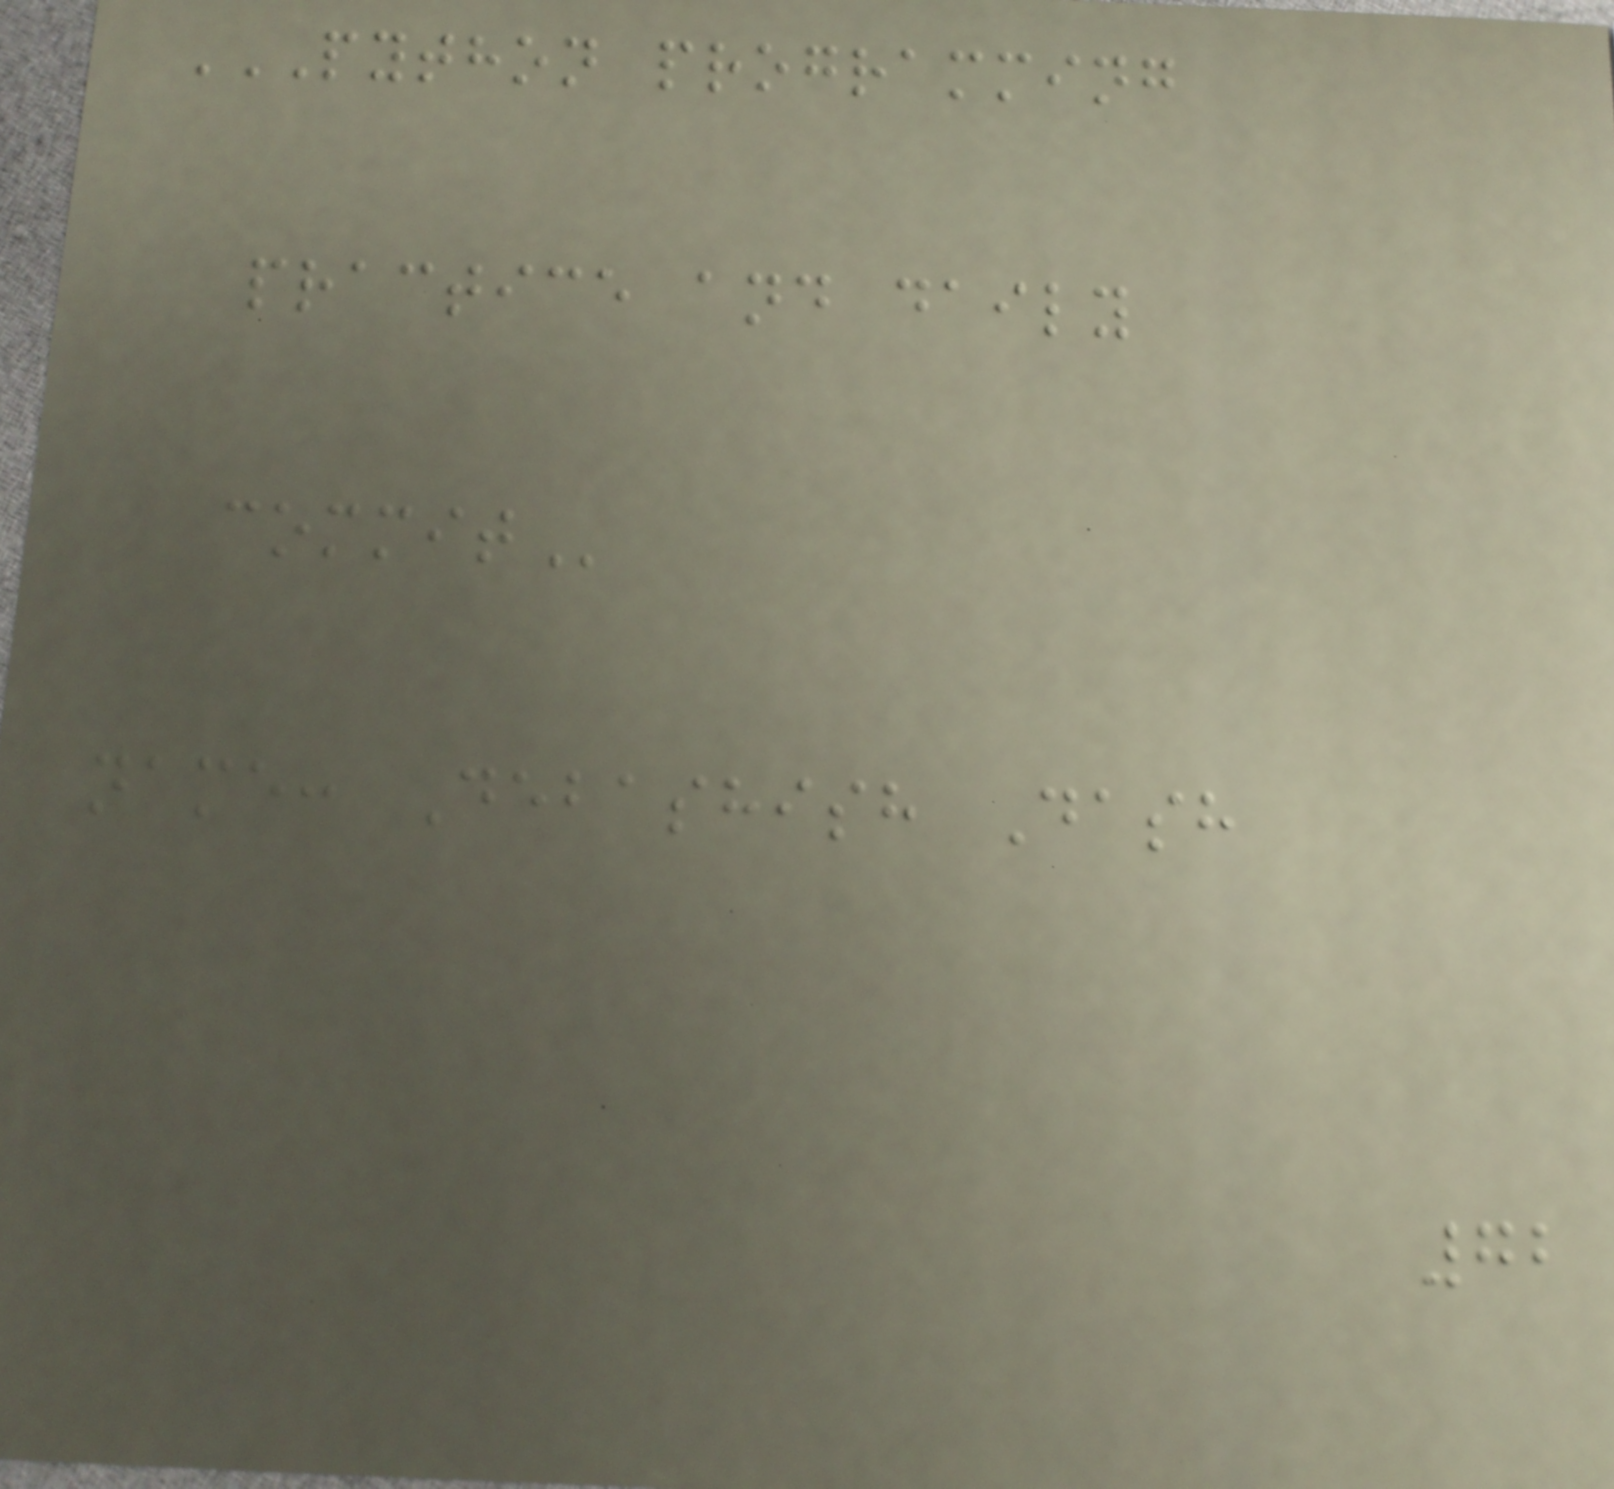PYTHON PROGRAMMING
PRACTICE AND DAILY
COMMIT
name: Debashish Dash
72
